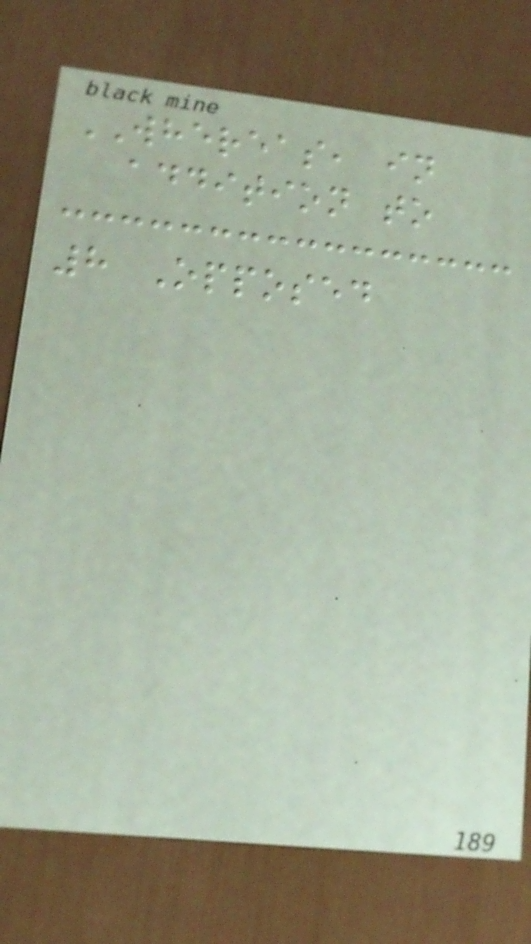WHEREAS, in
addition to
8 Opposed
